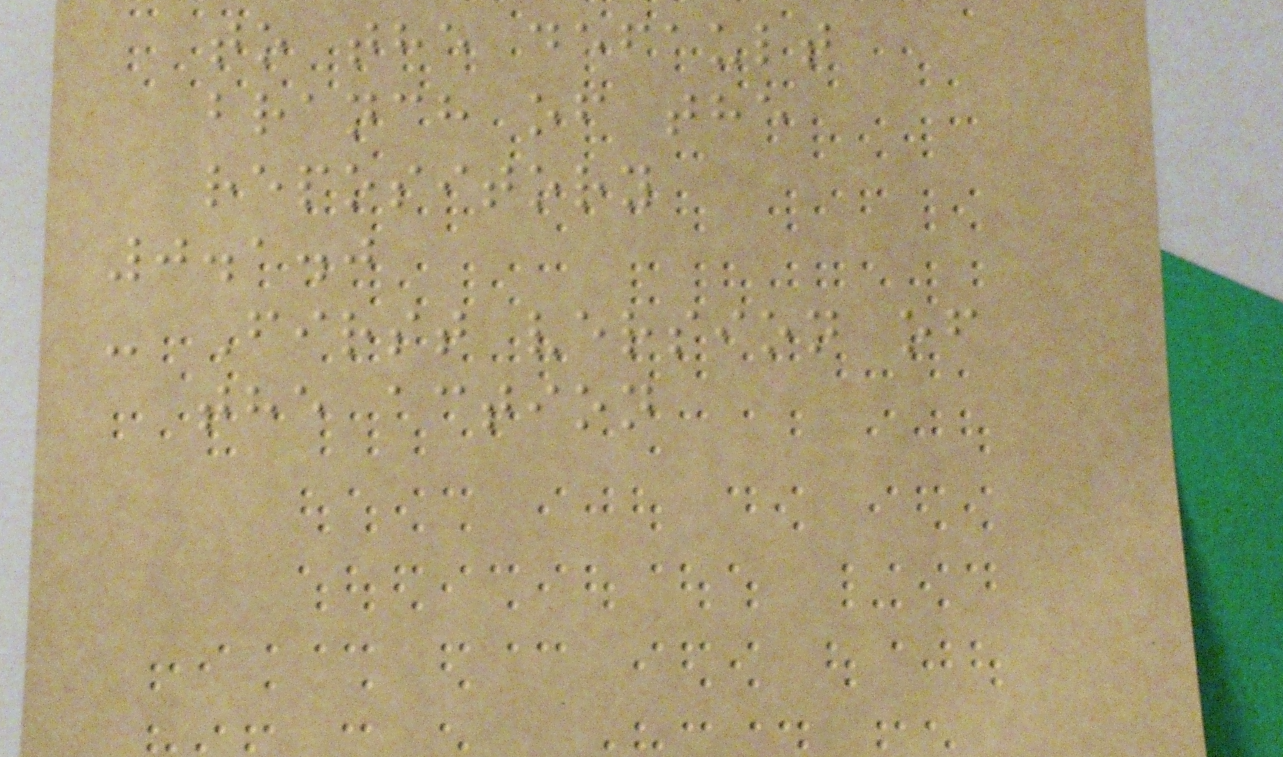to the default
branch of the
repository
0.1.0
- First version of
the action
